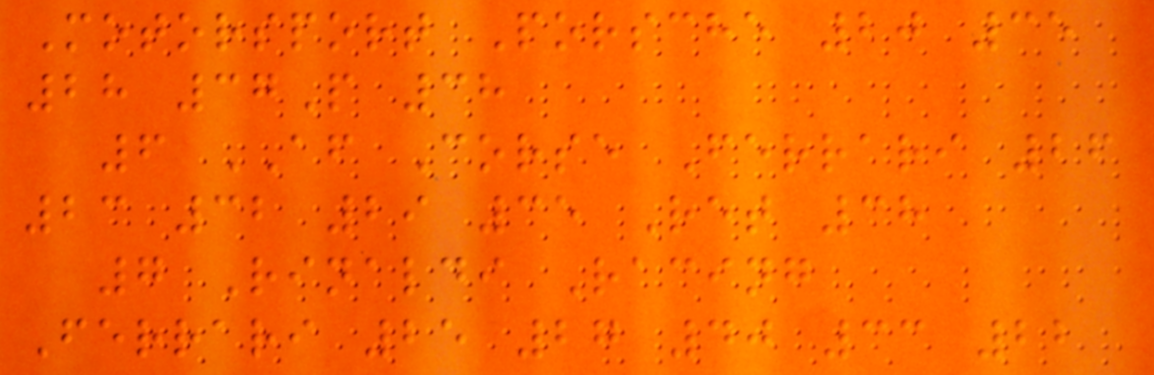Motorsport Porsche 20 35
28 37P 38
6 AF Corse Ferrari 26
23 32 29 35 Ret 38
7 Rinaldi Racing
Ferrari 25 27 40 33 22
